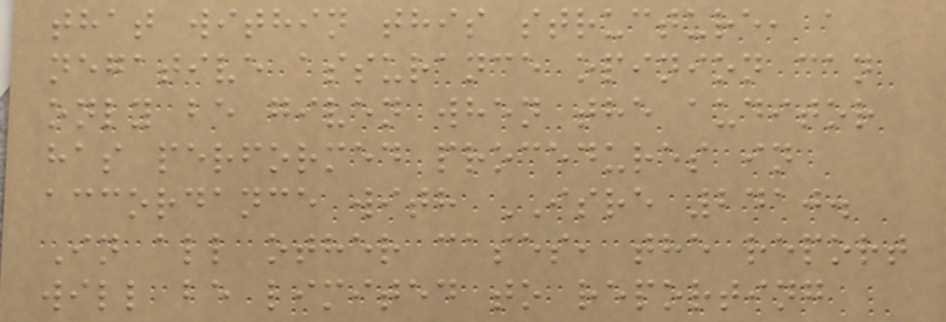that within this structure, a
negative assurance opinion can
only be given when the auditor
has performed procedures in
accordance with ISRE 2410.
In all other cases, the report
will be limited to reporting
